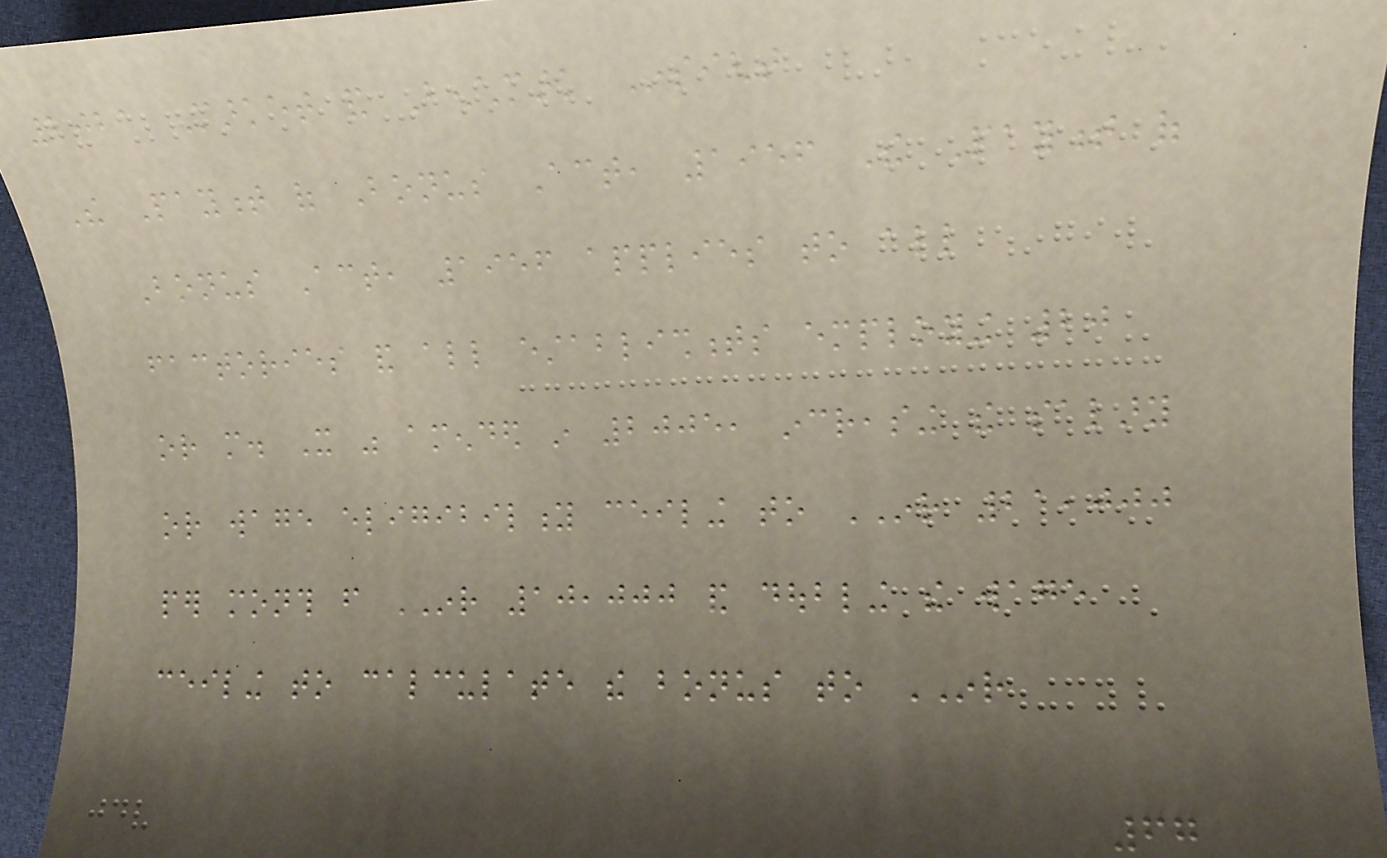2021 Market and Benchmark Insight
The Payment of Bonus Act, 1956 The Payment of
Bonus Act, 1956 applies to all
factories and all establishments employing 20
or more. It was amended in 2005, increasing the salary
or wage eligibility ceiling to INR 21,000
per month from INR 10,000 and doubling the wage
ceiling to calculate the bonus to INR
67
